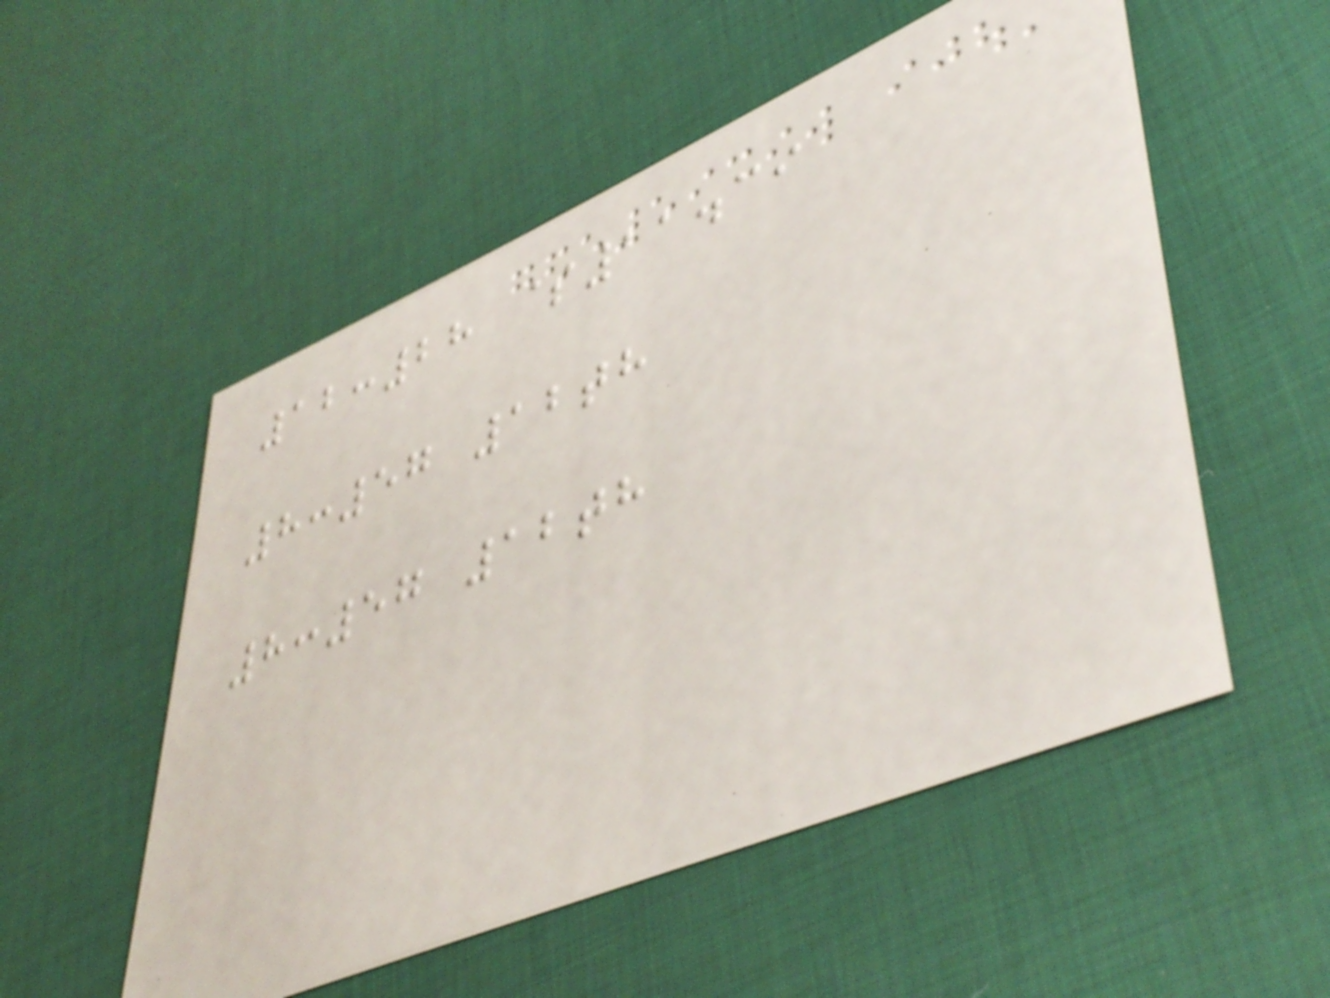12:28 $11.39
8:57 12th
8:57 12th
